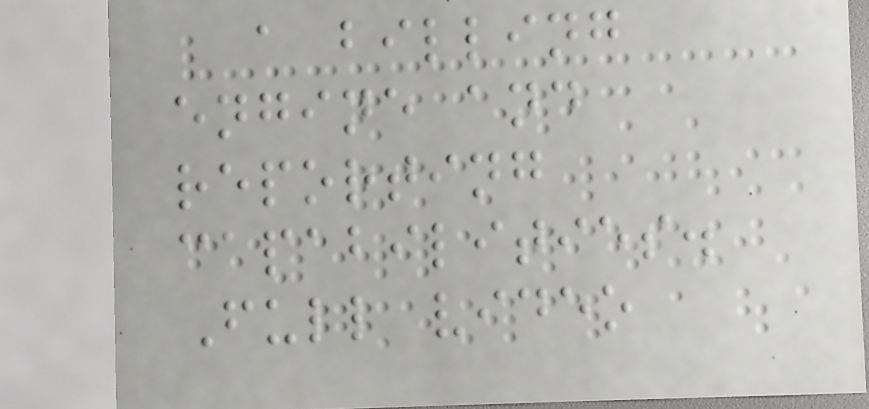a billing
engine and
reporting
capabilities.
Full video
